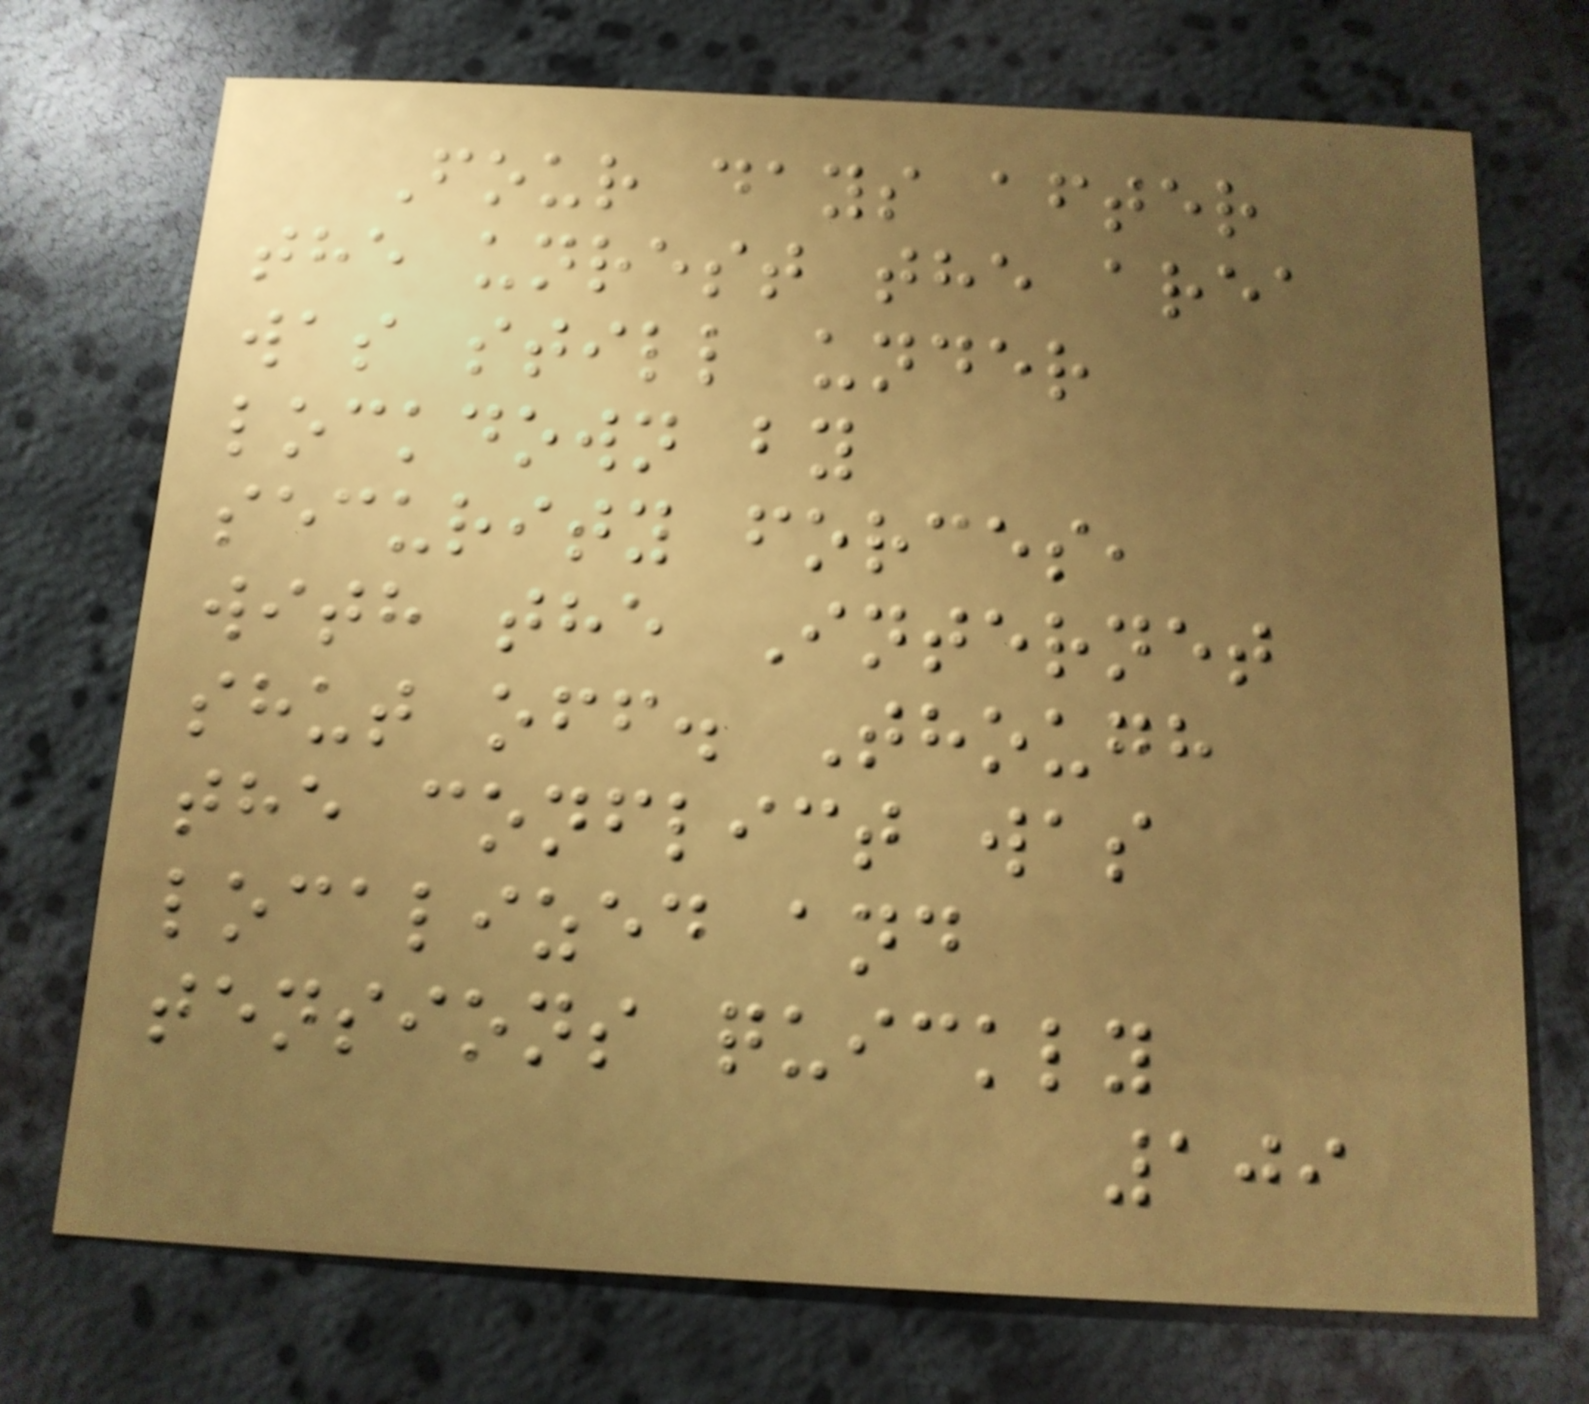Four days after
the unrest the area
was still under
lockdown by
security forces,
with the Internet
shut off. Though
the conflict was
localized and
tensions quickly
109
